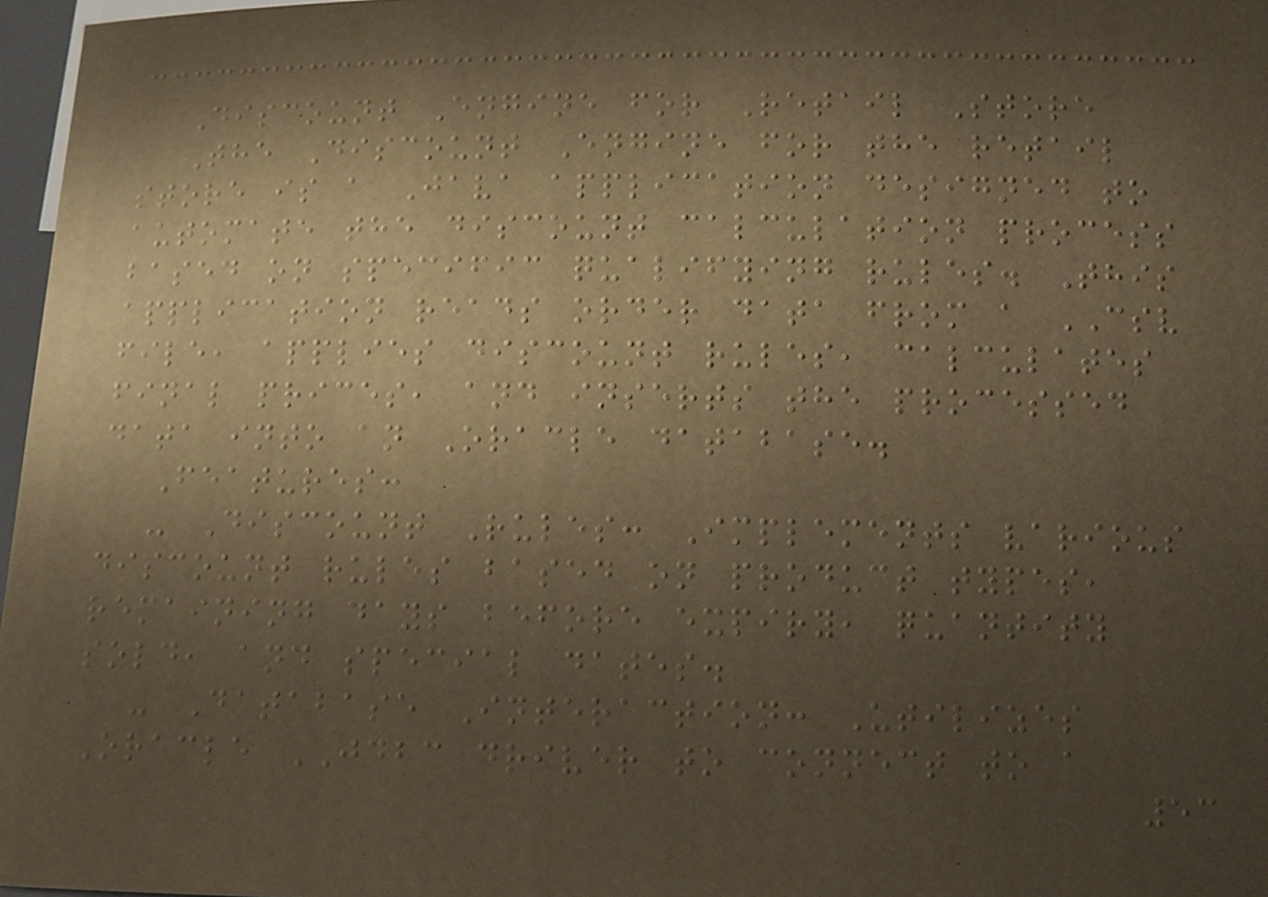Discount Engine for Retail Store
The Discount Engine for the retail
store is a Java application designed to
automate the discount calculation process
based on specific qualifying rules. This
application reads order data from a CSV
file, applies discount rules, calculates
final prices, and inserts the processed
data into an Oracle database.
Features:
- Discount Rules: Implements various
discount rules based on product types,
remaining days before expiry, quantity
sold, and special dates.
- Database Interaction: Utilizes
Oracle JDBC driver to connect to a
53
